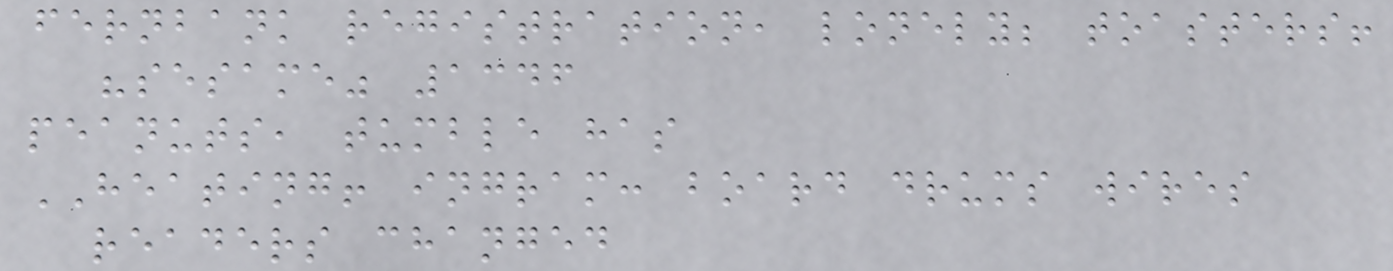fernbank registration, lonely; toasters!
"sesame" 1346
peanuts, tumble has
HEATING! ingram: board drums wires
readers changed
